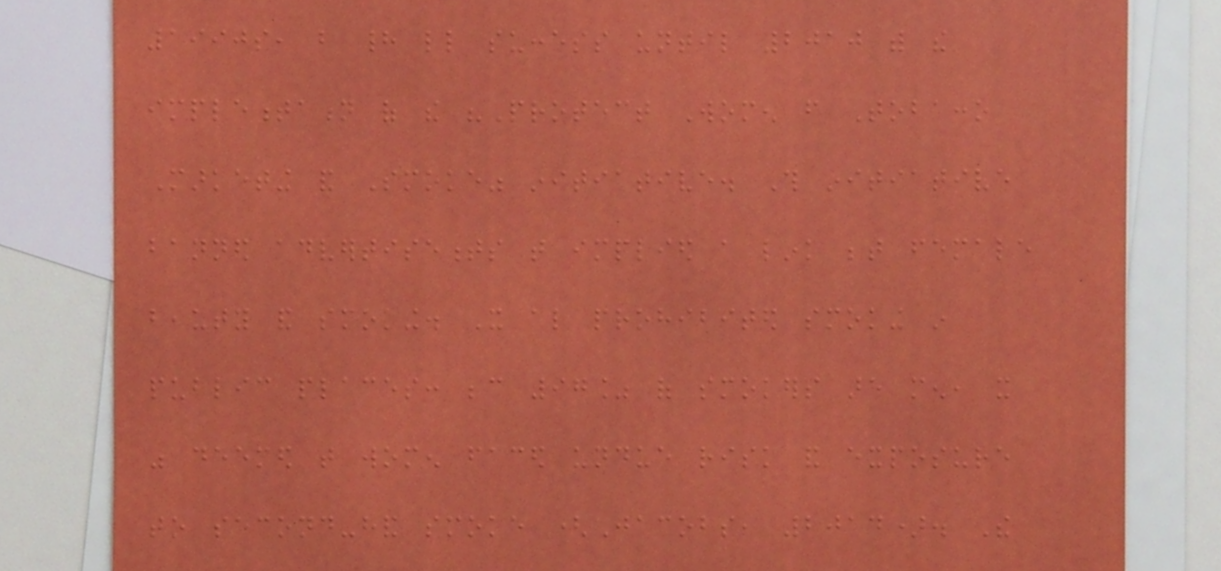1990s, but had little success until 2010 with the
implementation of the "Protect Women from Tobacco
Marketing and Smoke" initiative. This initiative
banned advertisements that implied a link between female
beauty and smoking. It also prohibited smoking in
public places: because 97% of smokers are men, it
was deemed that women faced undue risk and exposure
to second-hand smoke (Jacobs, 2014). The
